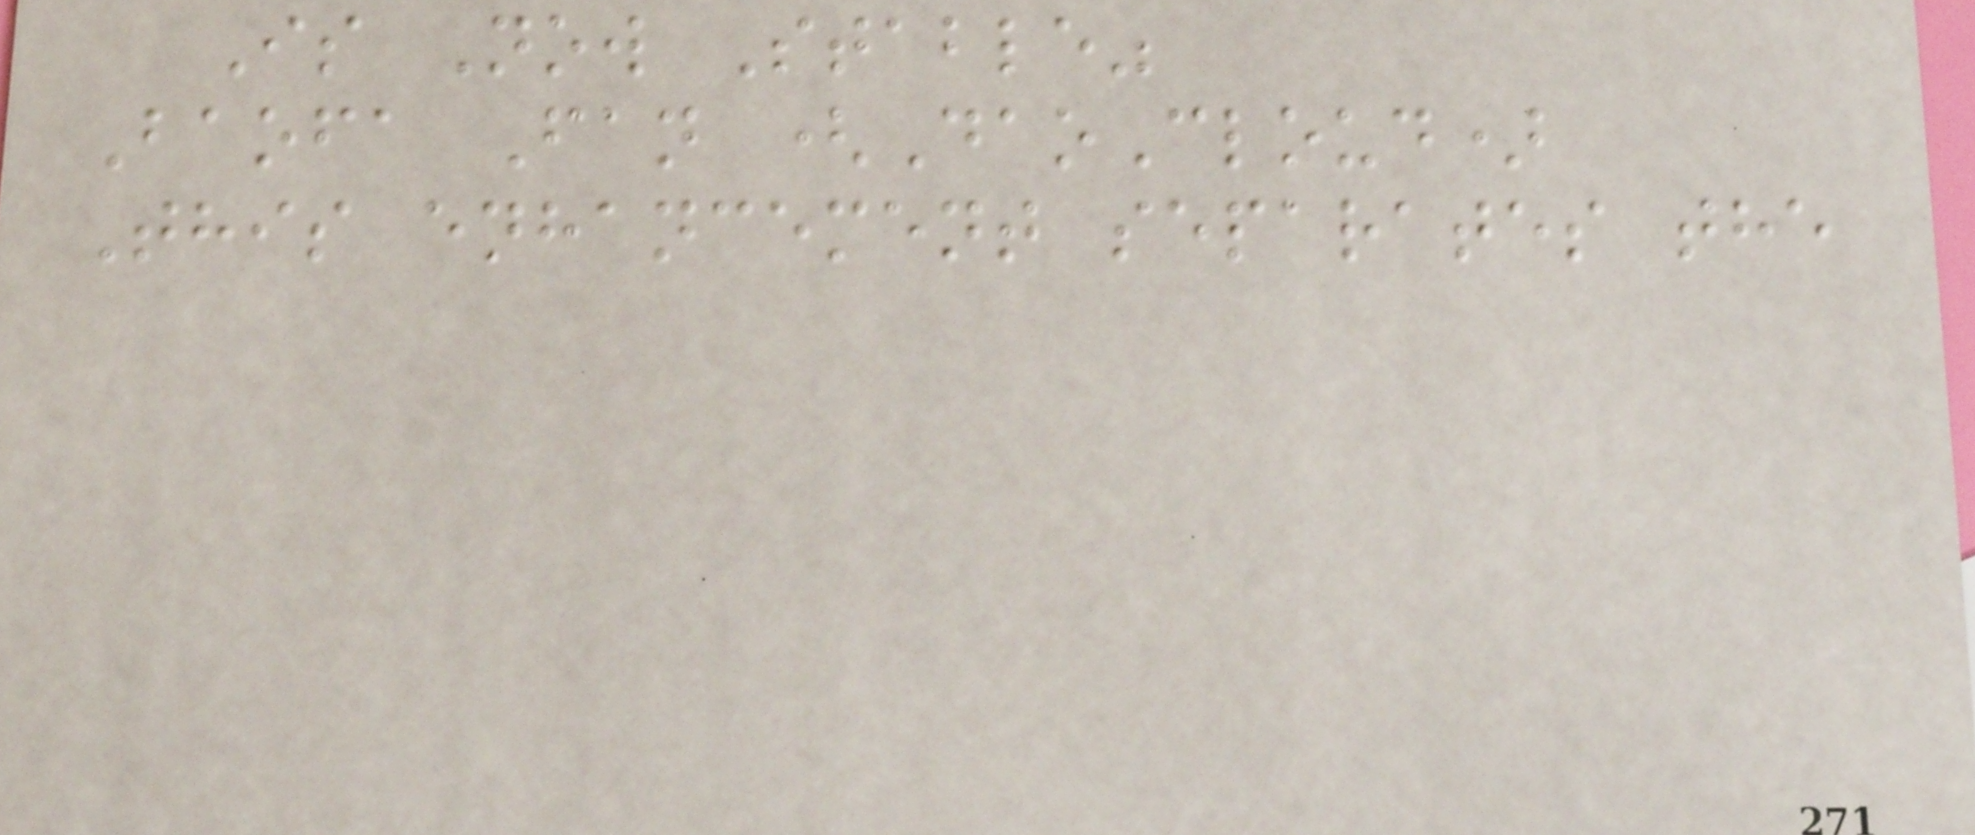Is Now Stable"
Baofa Fan (DaoCloud)
This enhancement separates the
